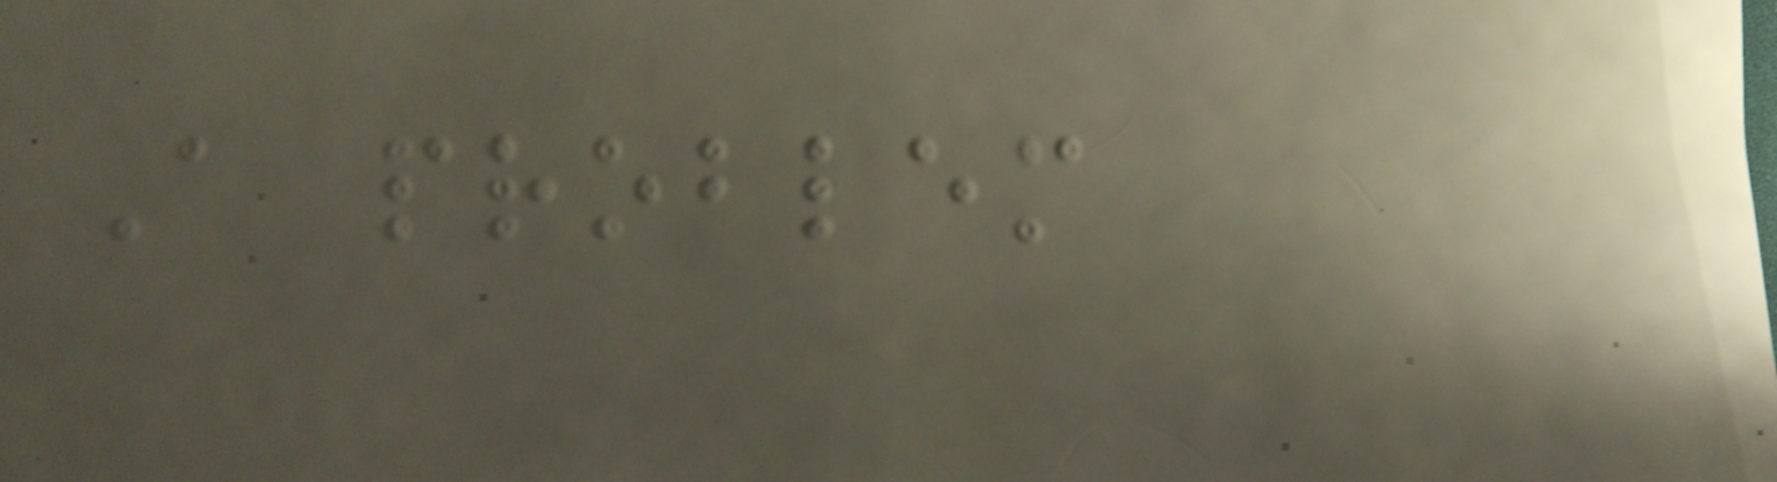A problem
